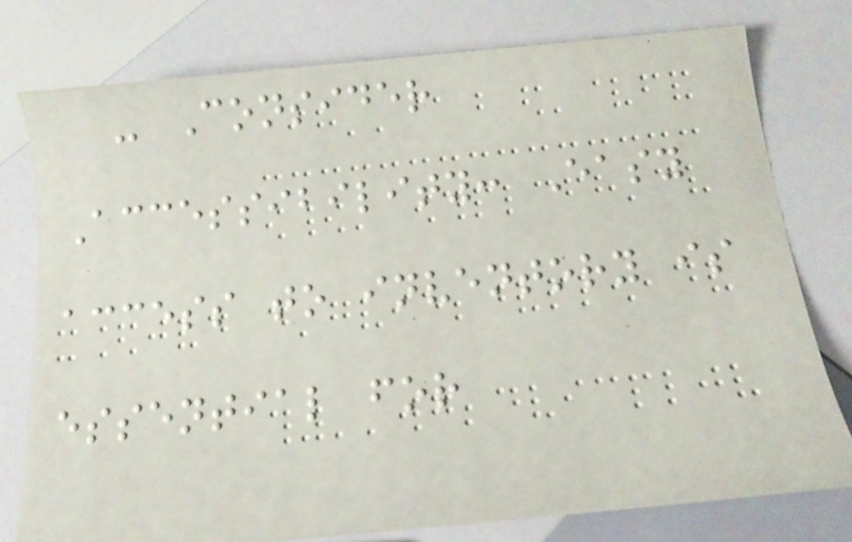- Consider
Accessibility: Easy
access to inventory is
essential for
